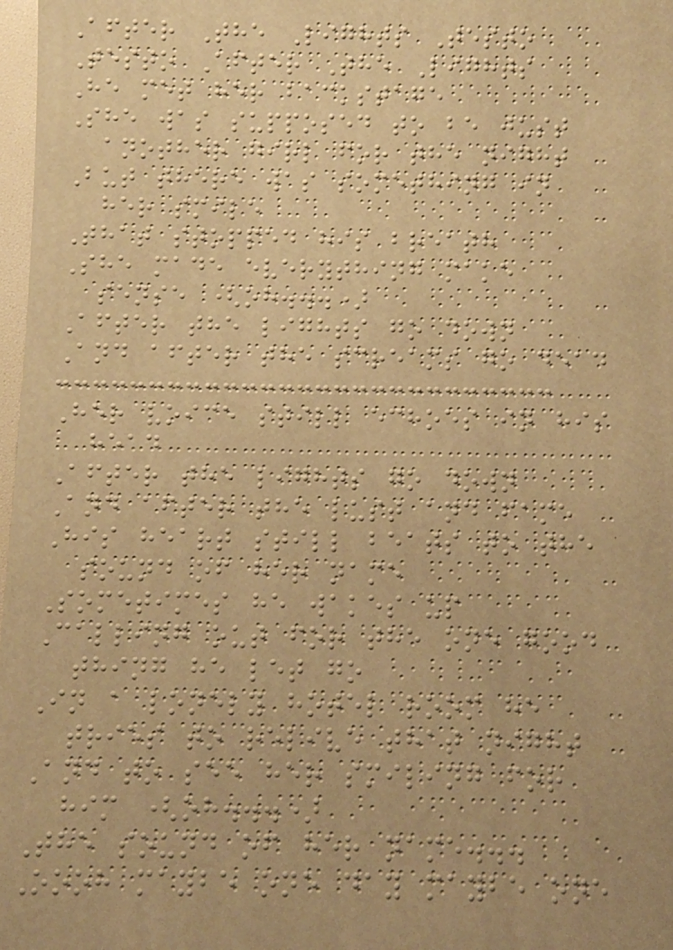After The Lights Testo
Testo After The Lights
He met her backstage
She was supposed to be just
another girl for the night
But there was something in
her smile
That stopped his breath
She made everything make
sense (oh...)
After the lights go down
And after the screams go dead
Her voice still echoes in his
head
After the lights go down
And after the lust and fame
His heart still beats to the
sound of her name
Sometimes he wakes up
Calling out for the one good
thing he let go
In a lonely hotel room he
tries to relive that night
And to see her smiling for
him (oh...)
The sound of her name...
Oooh maybe one day maybe one
